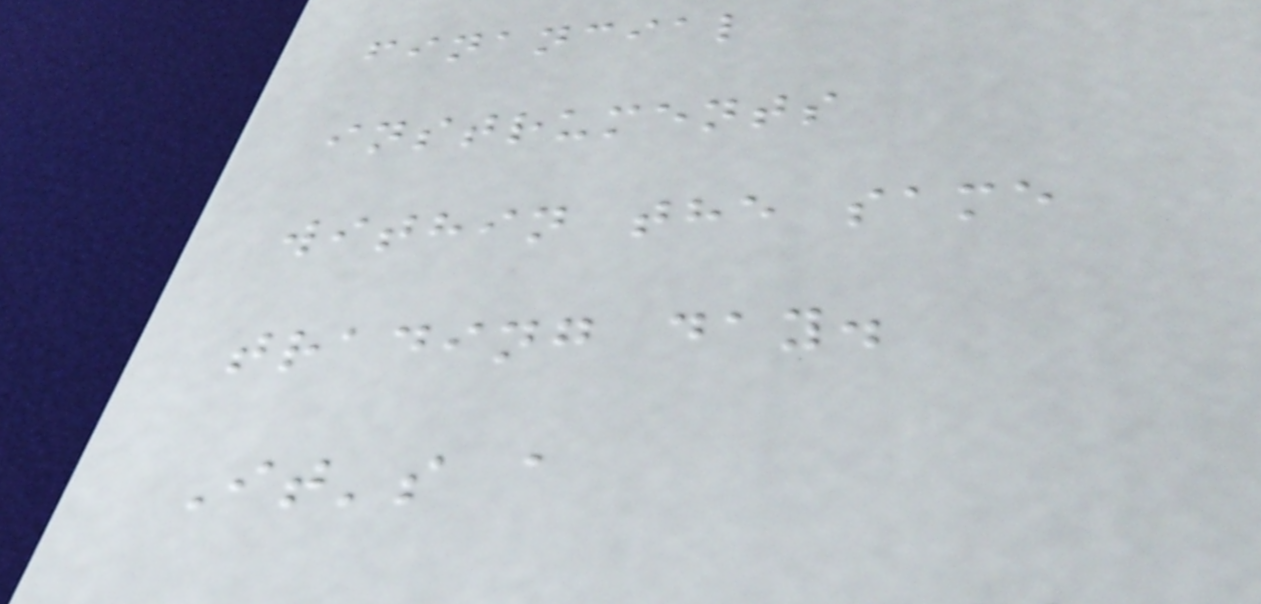financial
instruments
within the same
trading day.
It's a
